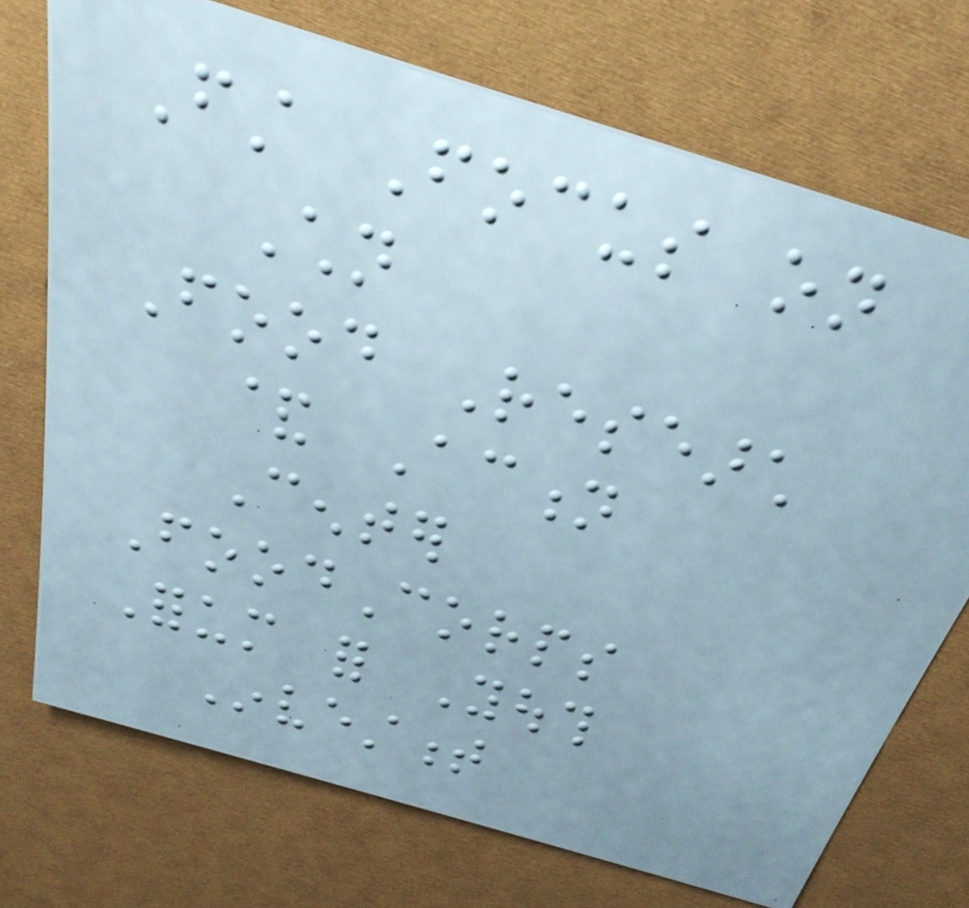First Focus on
Children
Food Research
& Action
Center
FoodCorps
Forum for Youth
Investment
